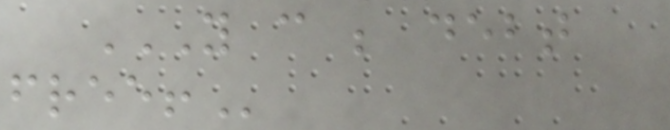YOU CAN BE DEBT
FREE!
